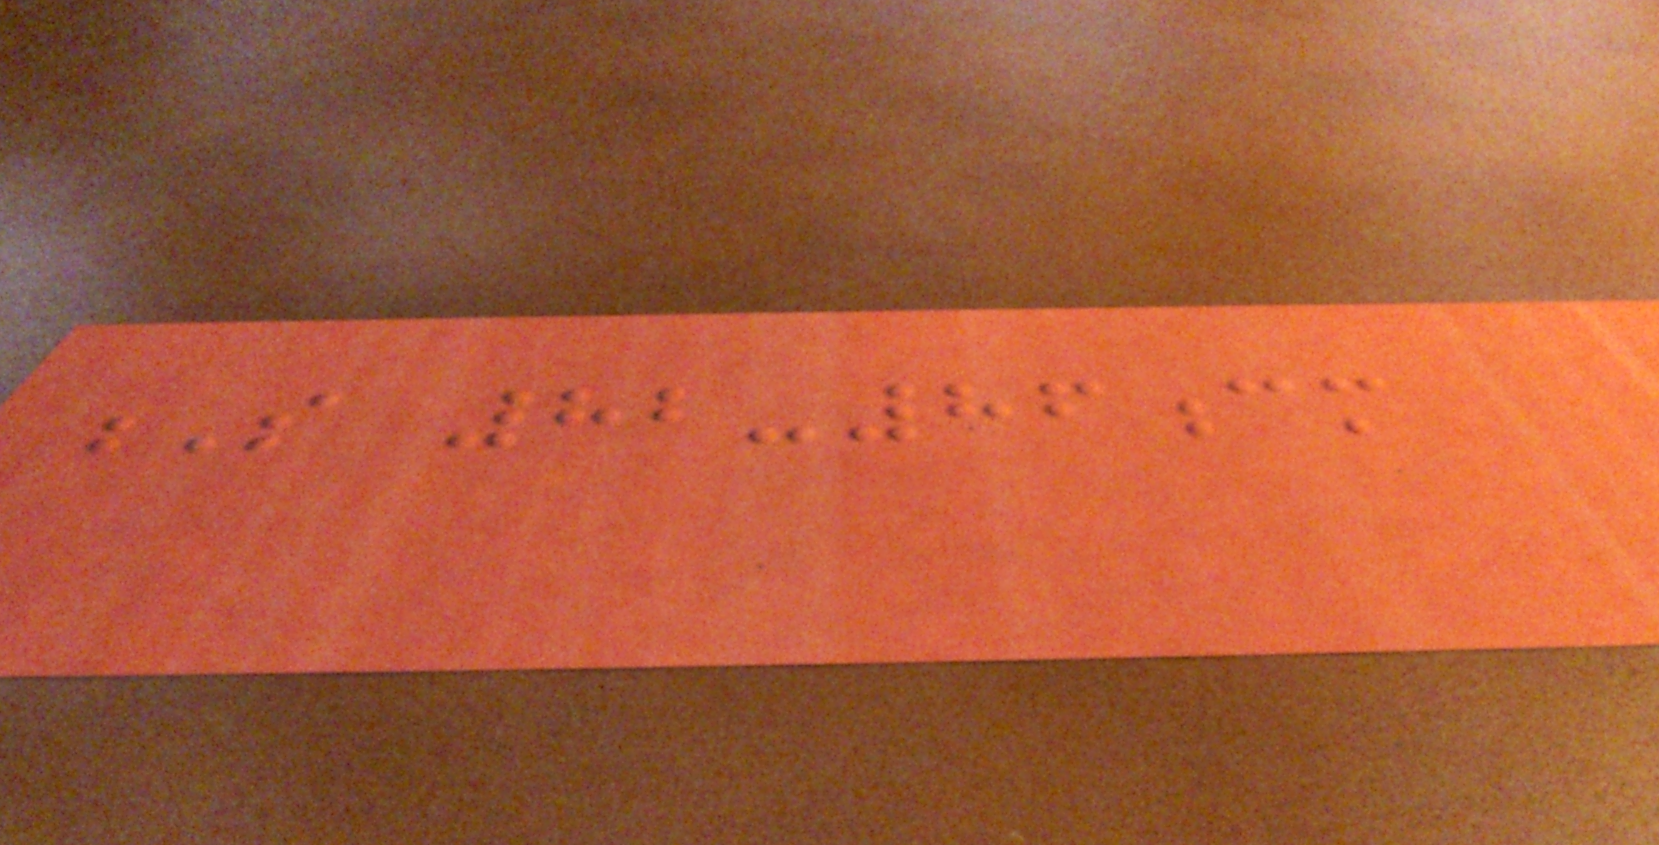S 82-86cm
